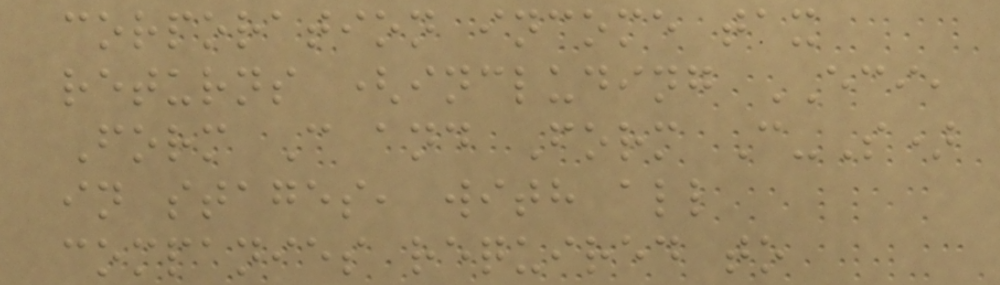corporation income tax
returns (including ECI,
Form C and Form C-S)
in stages, with all
companies required to
